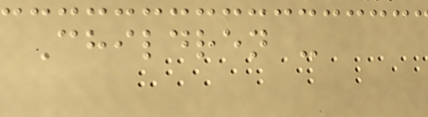Children -
